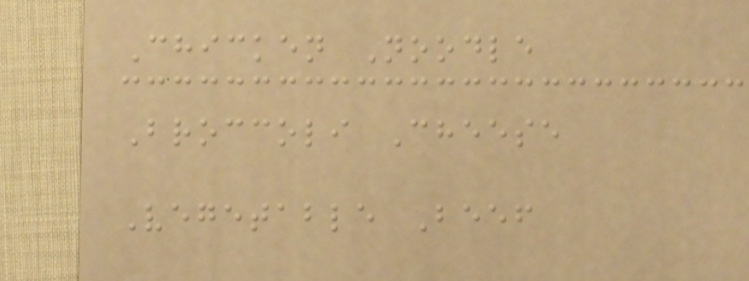Chicken Noodle
Broccoli Cheese
Vegetable Beef
